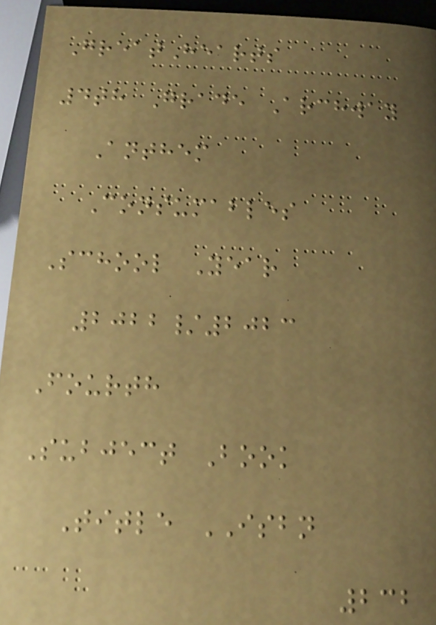GreatHearts
4th Grade Archway
Anthem
Consumables
School Year
2022/2023
Fourth
Subject Book
Title ISBN
232
